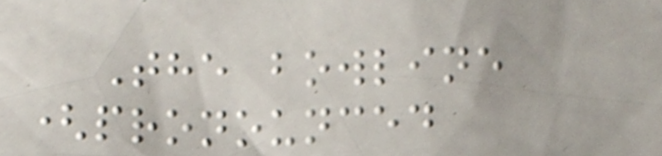The bowline
(pronounced
